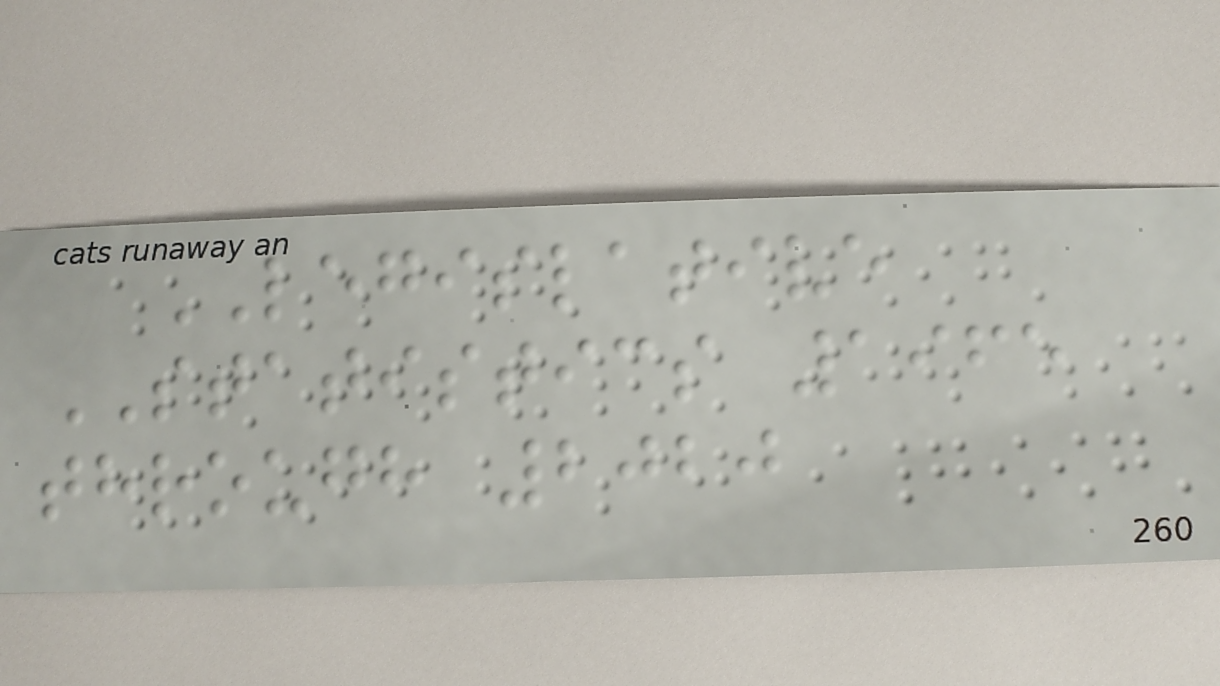LEGISLATIVE
STATISTICS 1965
through 2020
